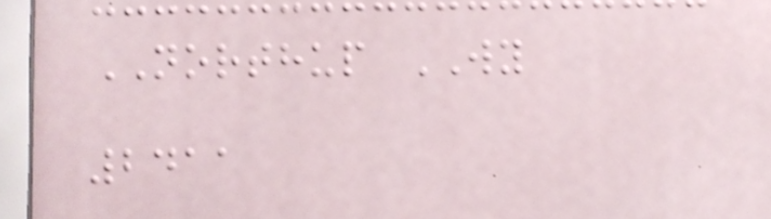NORTHUP WY
2411
